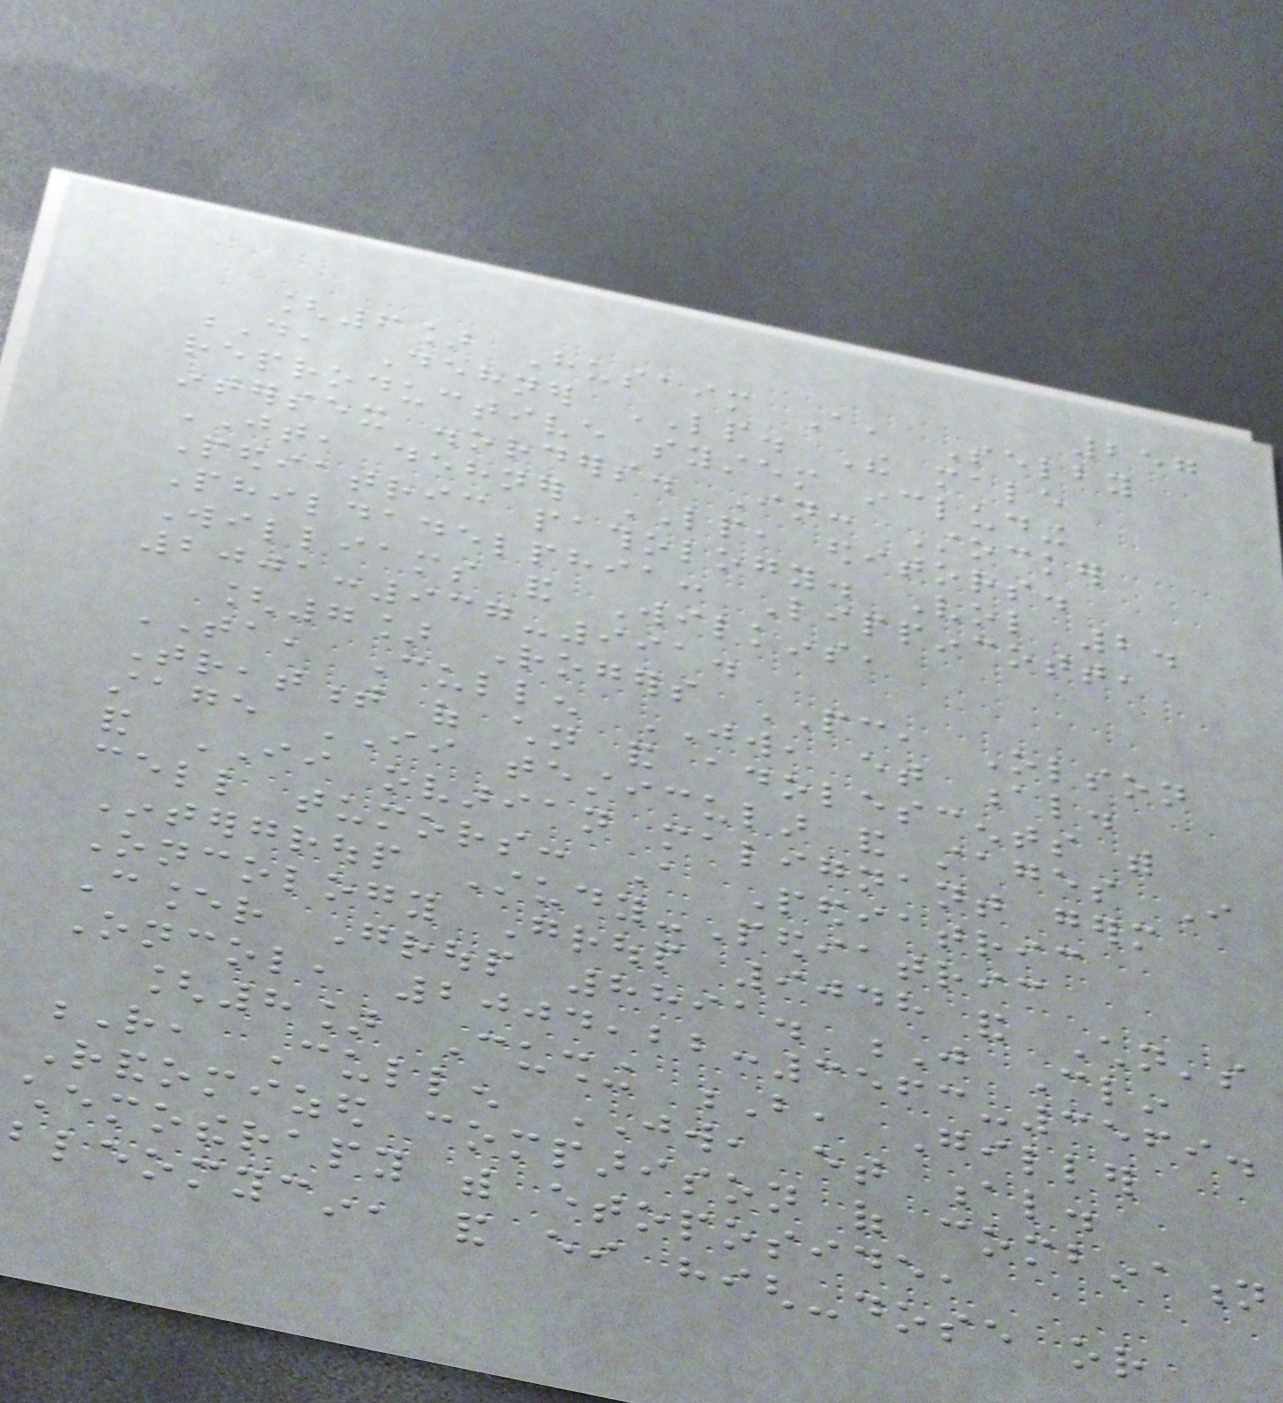257
[6] Husaim A, Selby
D, Dehner LP. The male
reproductive system including
intersex disorders. In: Stocker
JT, dehner LP, editors.
Pediatric pathology. Vol 2.
Phildadelphia: Lippincott,
Williams and Wilkins,
2001:937-991.
[7] Rogers PC, Olson
TA, Cullen JW, et al.
Treatment of children and adolescents with
stage II testicular and stages I
and II ovarian malignant germ
cell tumors: A Pediatric
Intergroup Study-Pediatric
Oncology Group 9048 and Children's
Cancer Group 8891. J Clin
Oncol, 2004,22:3563-3569.
[8] Cushing B, Giller
R, Cullen JW, et al.
Randomized comparison of combination
chemotherapy with etoposide,
bleomycin, and either high-dose or
